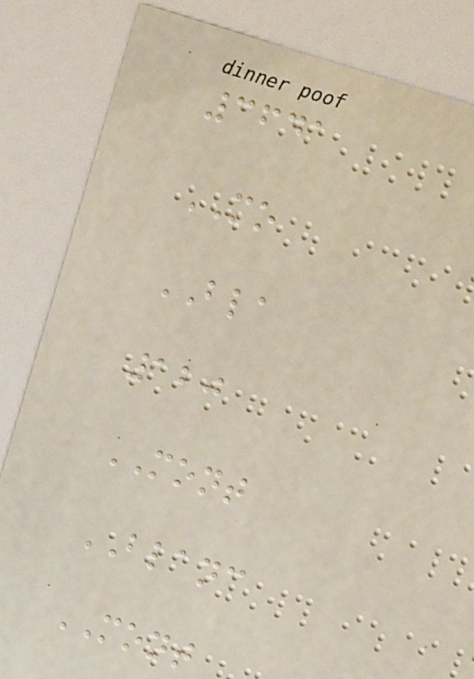3641
MO
BLA
120
MONT
BLANC
MONT
